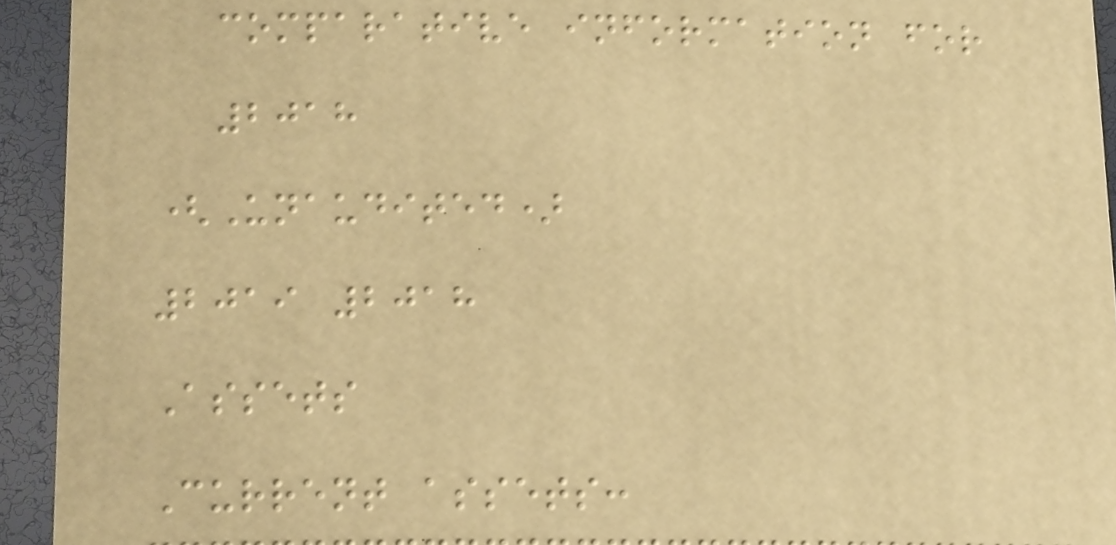comparative information for
2018
(Unaudited)
2019 2018
Assets
Current assets:
